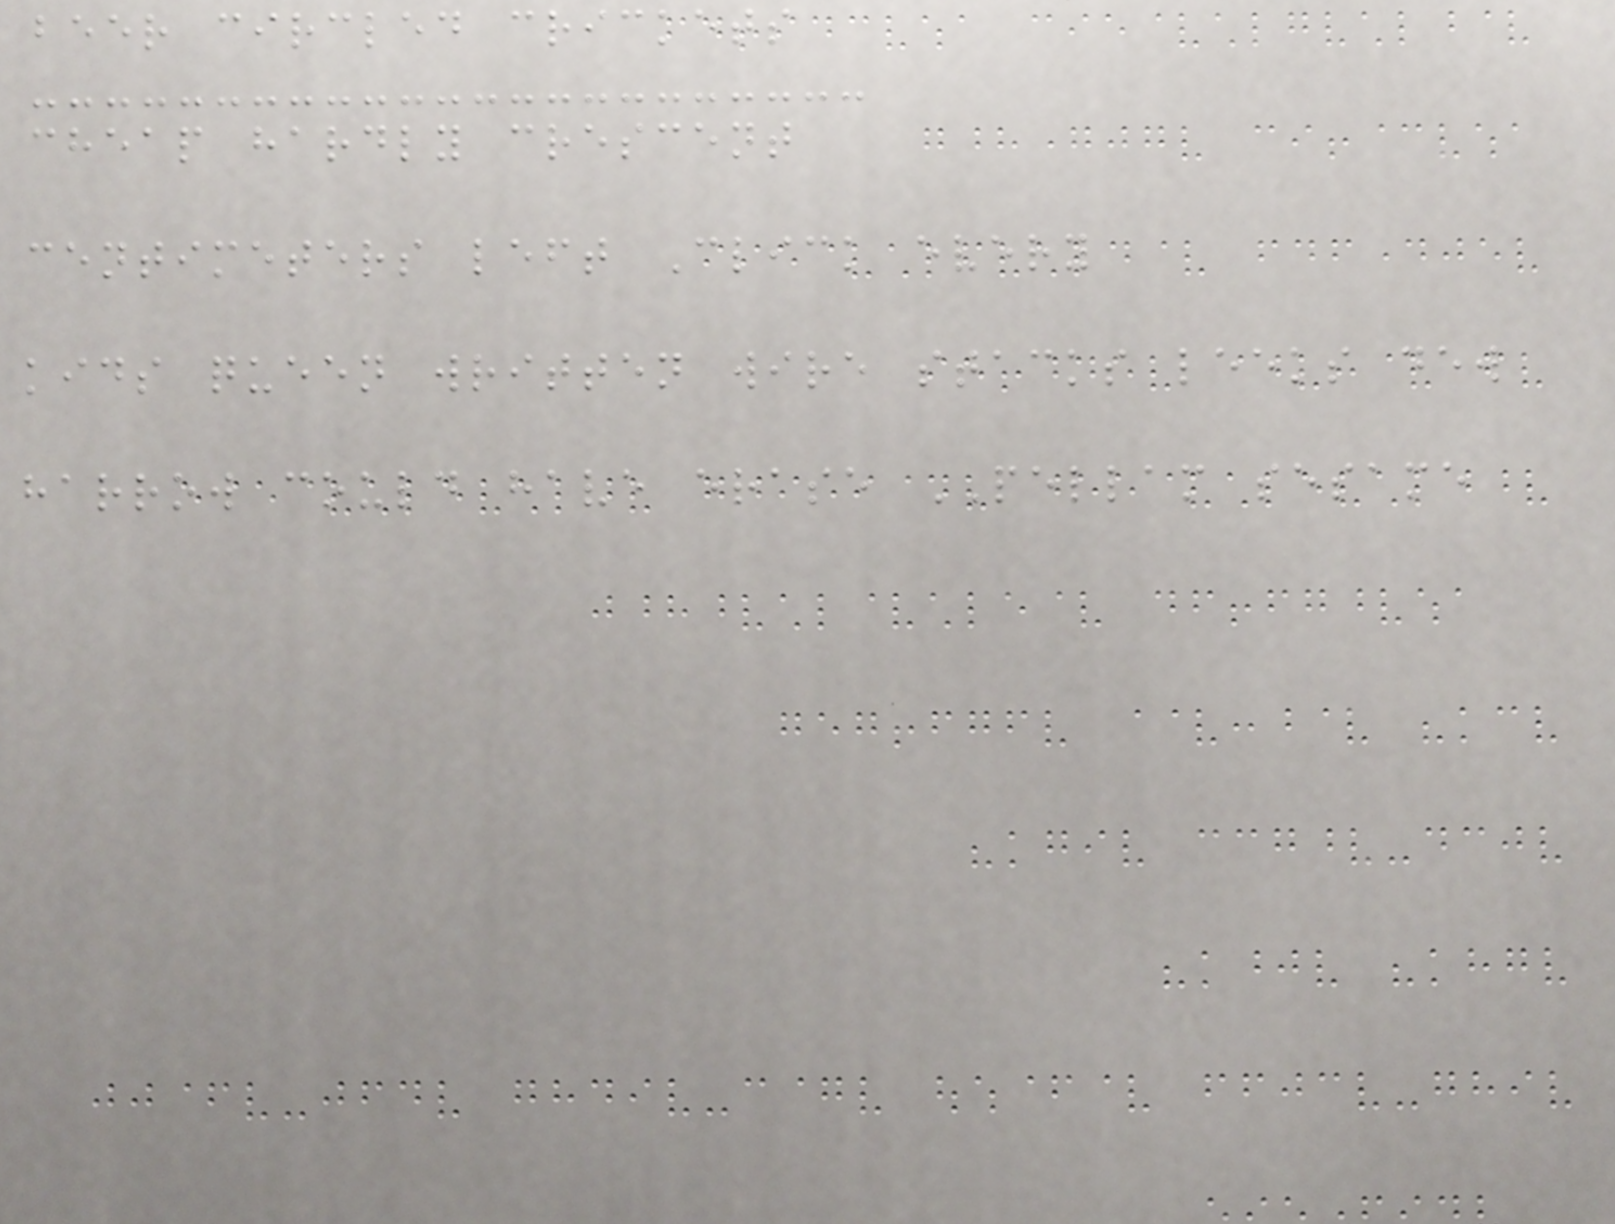beer circled crickets
cheap hardly crescent
centimeters left Click every
kids queen written wire stacks leeks dew
harrow could have erase PELLAM sesame
